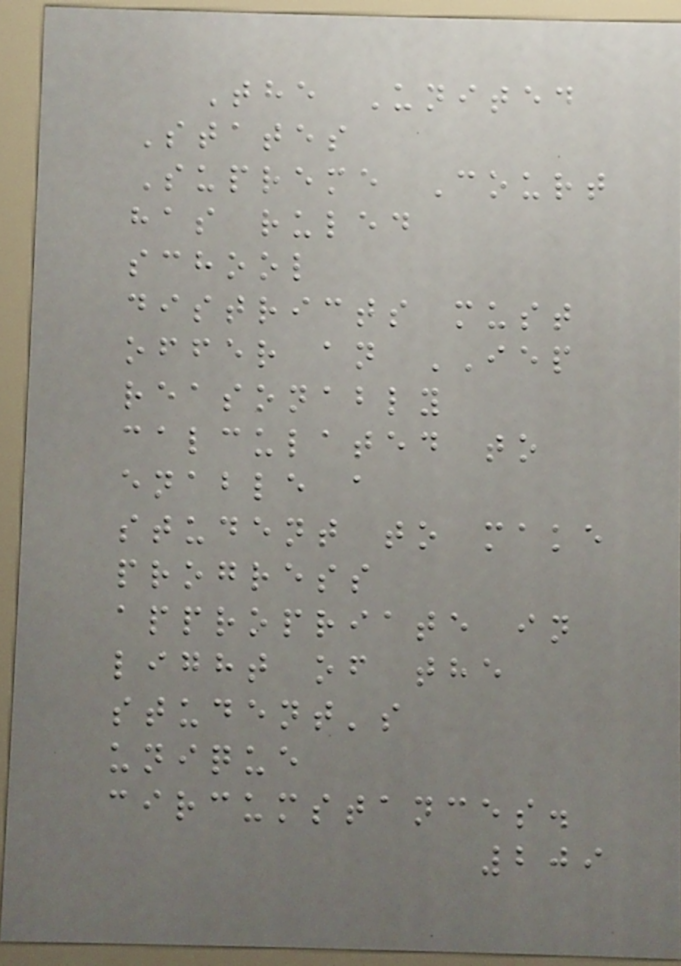The United
States
Supreme Court
has ruled
school
districts must
offer an IEP
reasonably
calculated to
enable a
student to make
progress
appropriate in
light of the
student's
unique
circumstances.
209
